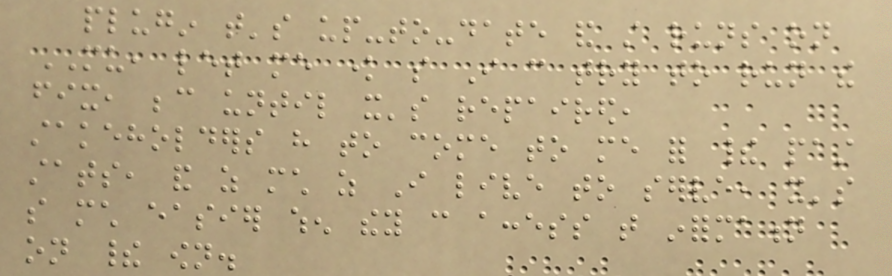plugin that's up-to-date and still runs on
MU, let me know so I can try to run the
fix, because until it's repaired,
stakeholders have to come to me for their past
stats, and as much as I live to serve, it's
so much easier when they can access that information
on their own.
